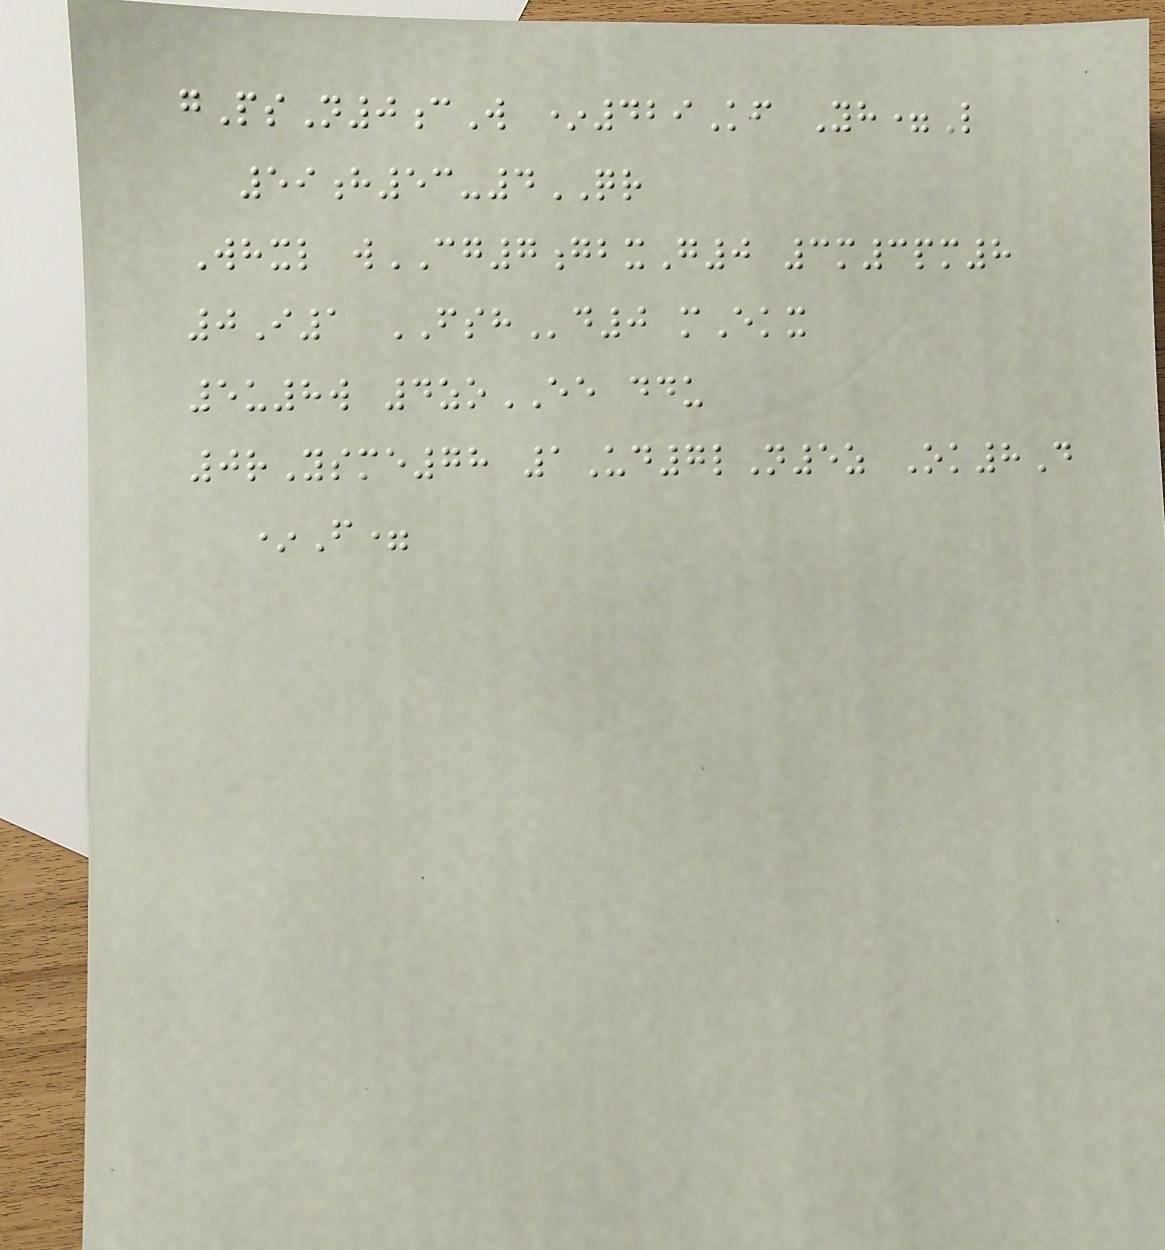gPsN0cW *429Kf Yh=L
59h53-4QR
Whxl wCG7gbxG0 3m3pm8
0I1 FSHd0 mEkx
5u8w 4zoEE ddu
0rYsme78 1Ud7lN5z Ok8D
*F=
